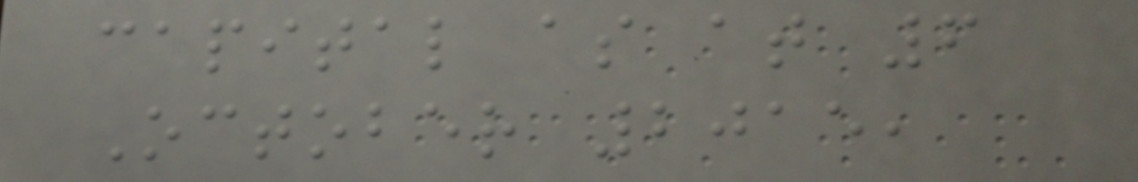capital as at 6
October 2015,
